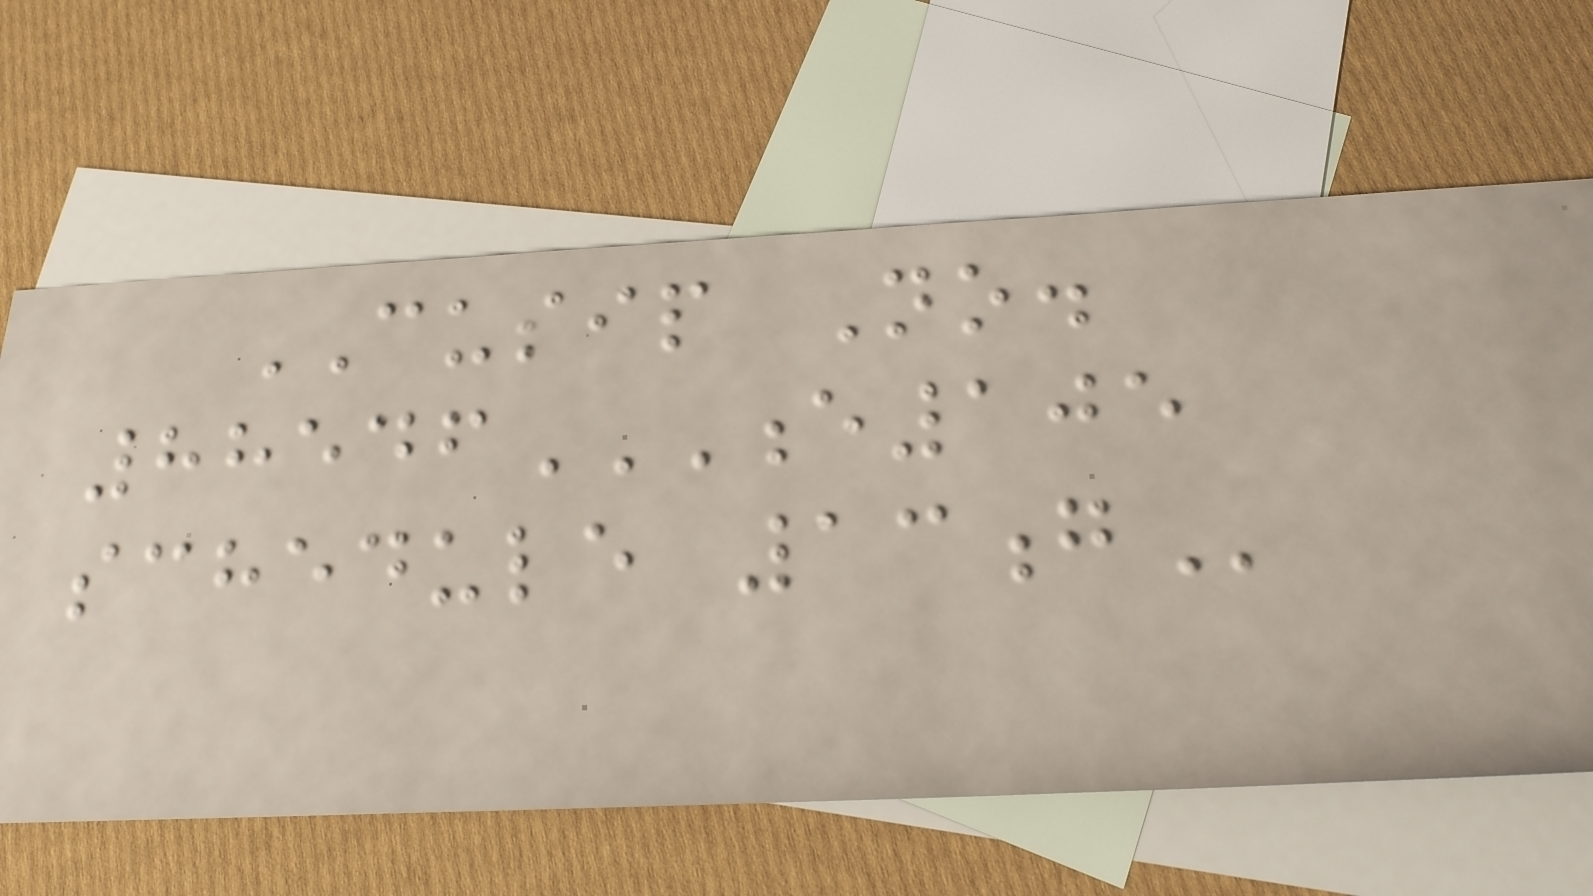CUSIP No.
88546E105
SCHEDULE 13G
